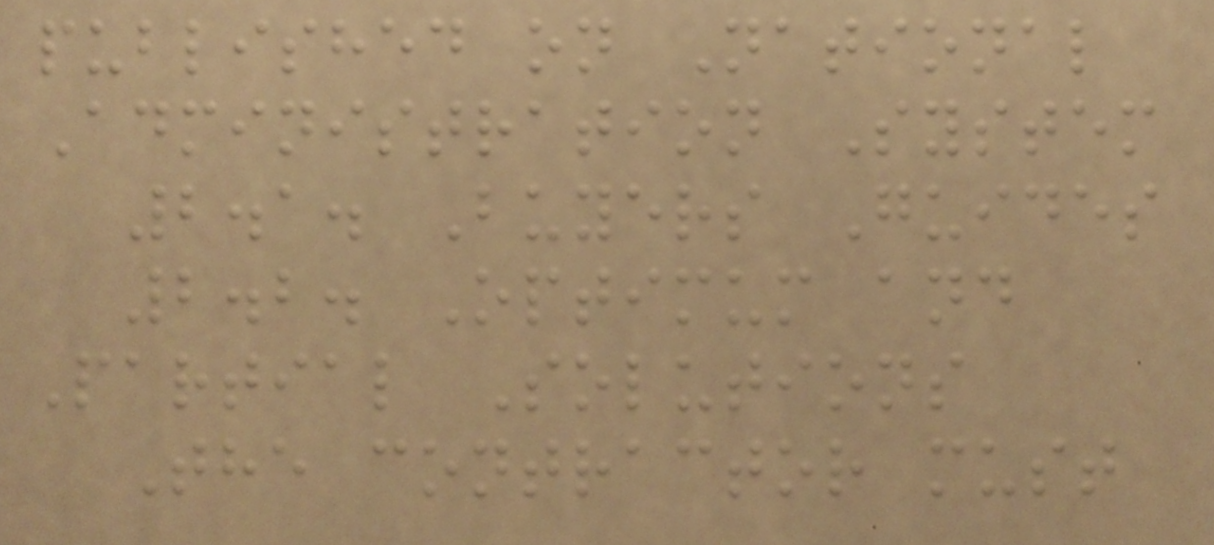published on National
Administration System
2.1. Buyers Guides
2.2. Optimum and
Partial Solutions
The contractor must
